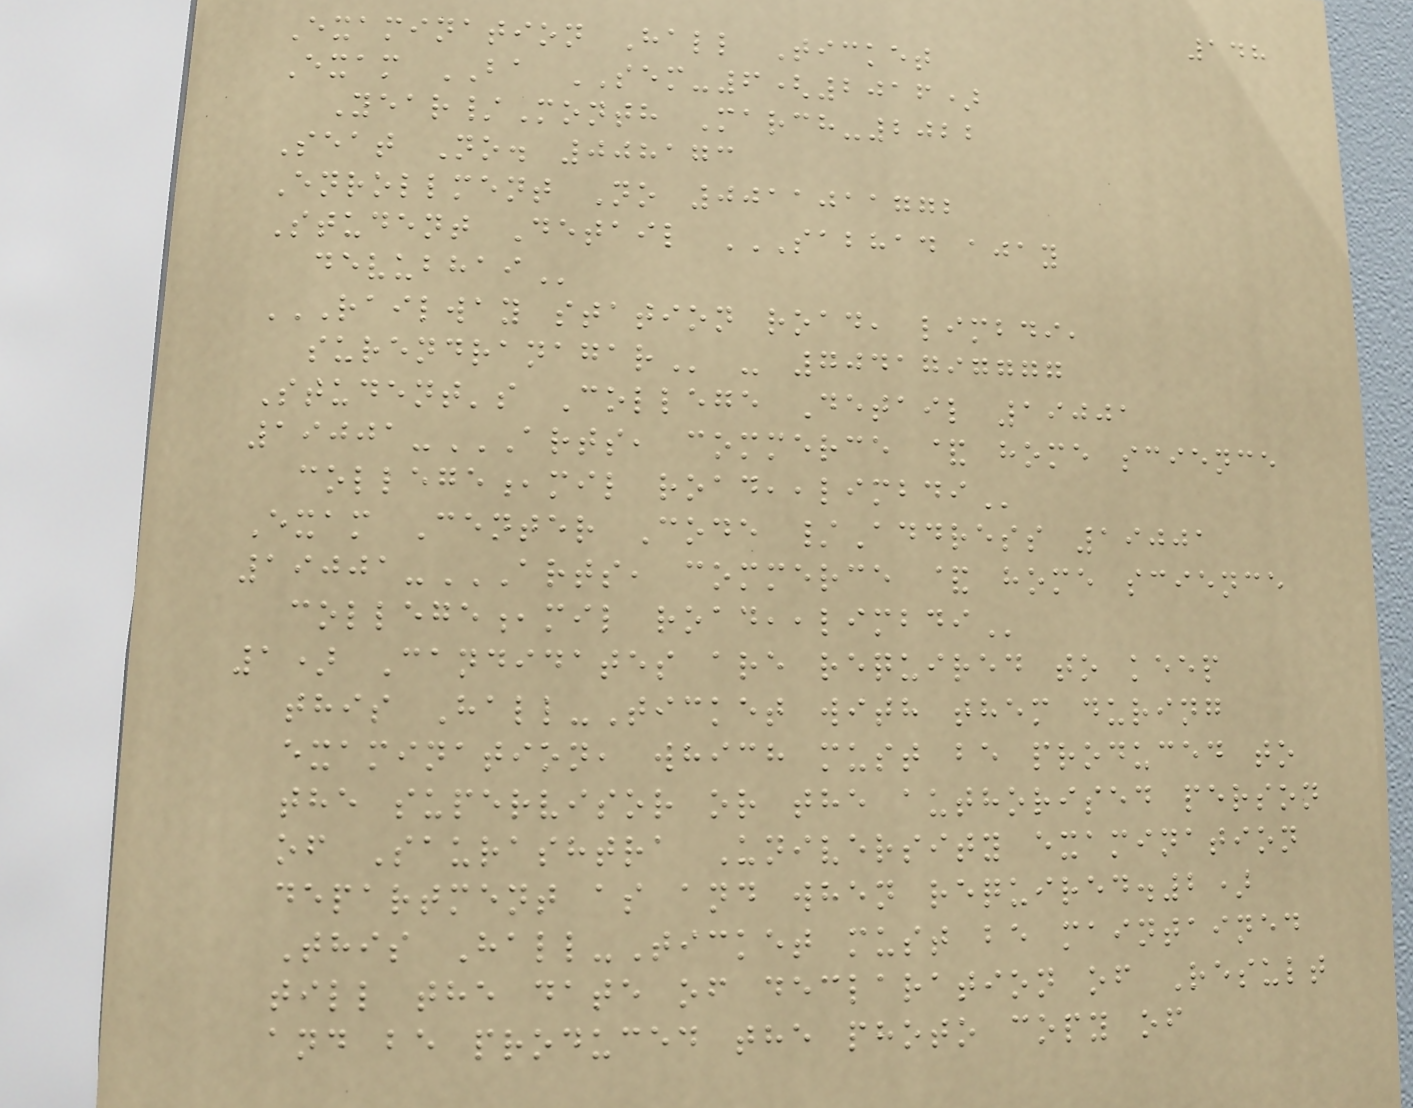148
Examination Hall Ticket
Exam BA SEM-6(2016)
Year/Month March-2022
Seat No. 008173
Enrollment No 0011011772
Student Detail SABHAD AJAY
DEVUBHAI
RAILWAY STATION ROAD, LIMBDI,
SURENDRANAGAR - 7041797777
Student's College Detail 19001
19001-ARTS, COMMERCE & HOME SCIENCE
COLLEGE,MIL ROAD,,LIMBDI
Exam Center Code /Address 19001
19001-ARTS, COMMERCE & HOME SCIENCE
COLLEGE,MIL ROAD,,LIMBDI
1) Candidates are required to keep
this Hall-Ticket with them during
examination, which must be produced to
the supervisor or the authorised person
of Saurashtra University examination
department as and when required.2)
This Hall-Ticket must be maintained
till the date of declaration of Result
and be produced the photo copy of
